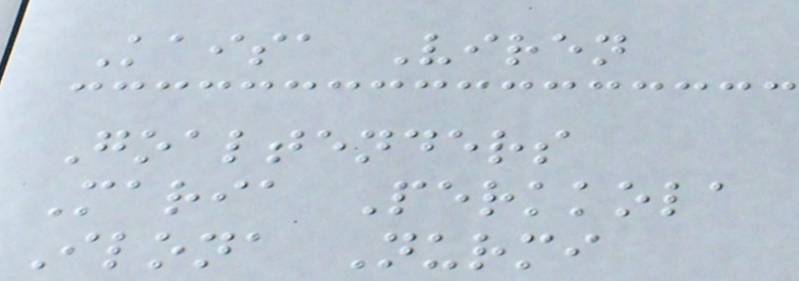Kaisa Viren
Goaltenders
Maria Perkkola
Ilona Nurmi
